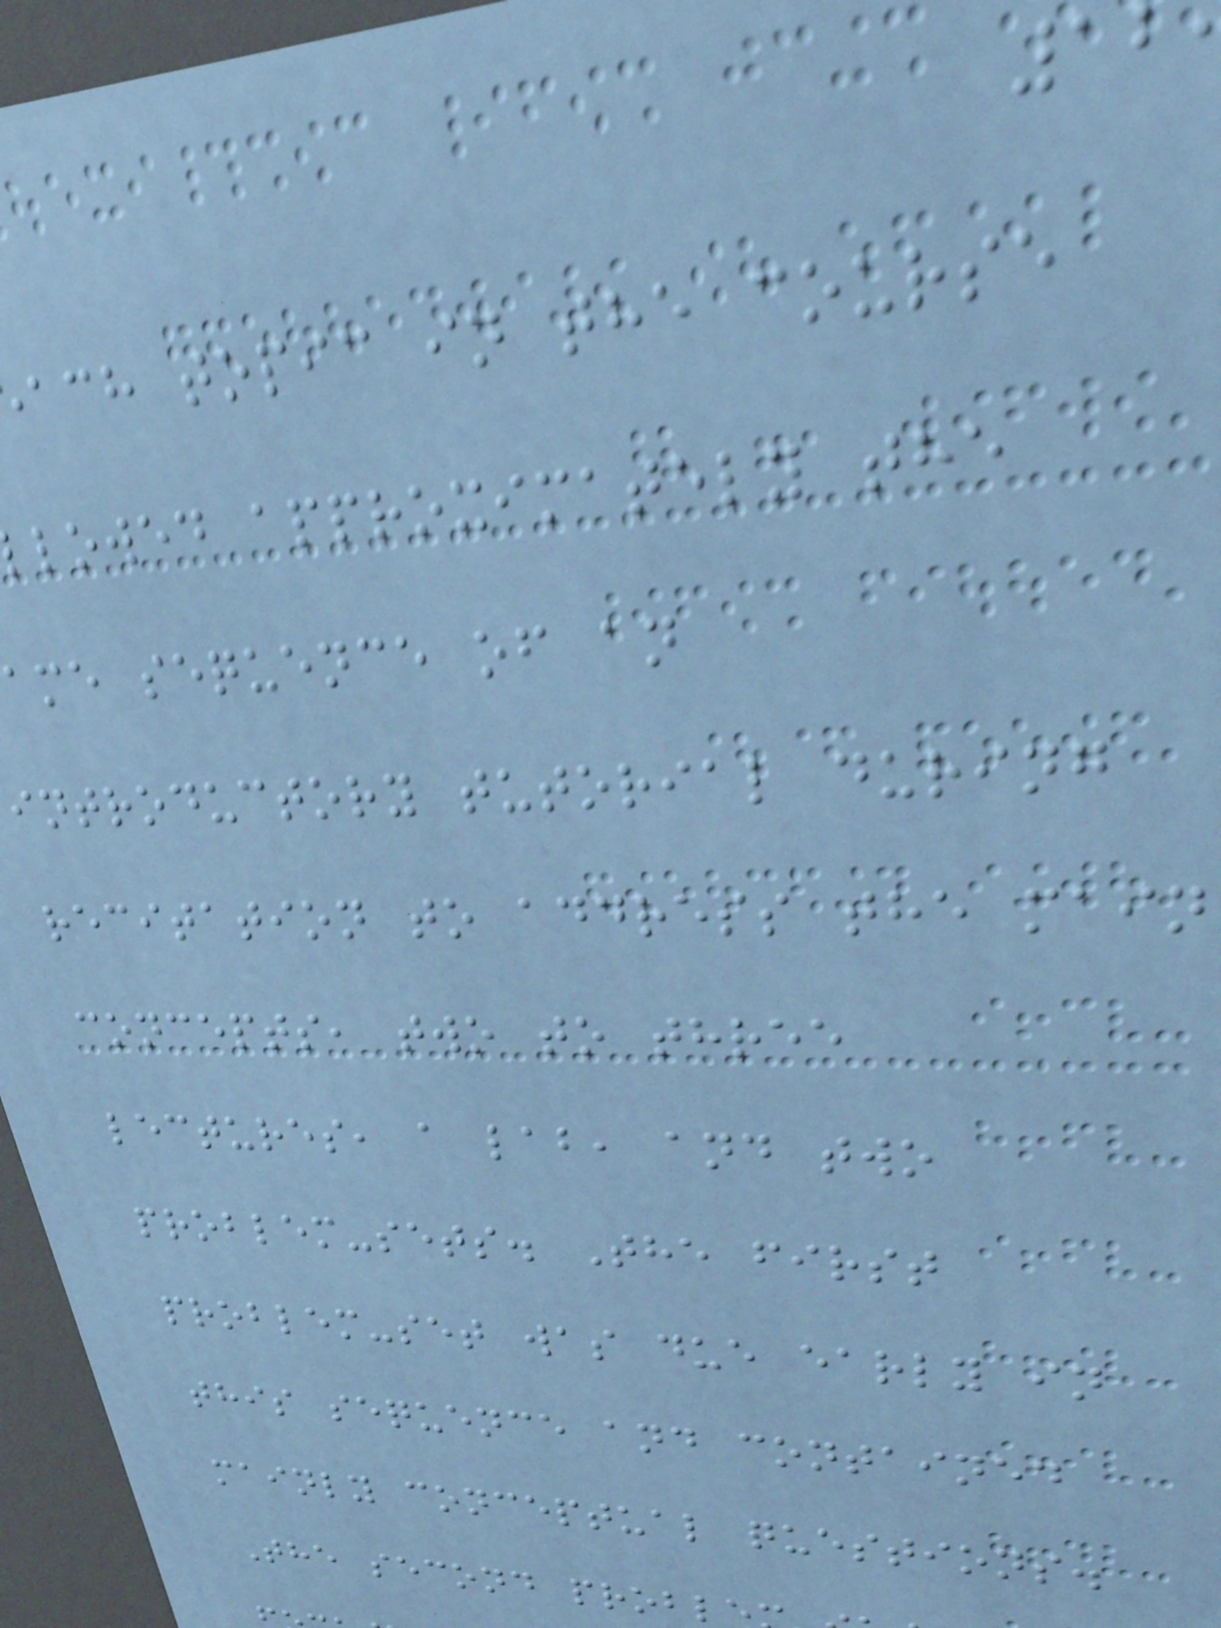ach topic in the course
lowed approximately the
ame sequence of an
introductory tutorial during
recitation to address the main
concepts, two to three
lectures, a lab, and two
problem-sets. The first
problem-set was due early in
this sequence and contained
mainly conceptual questions.
The second probl
